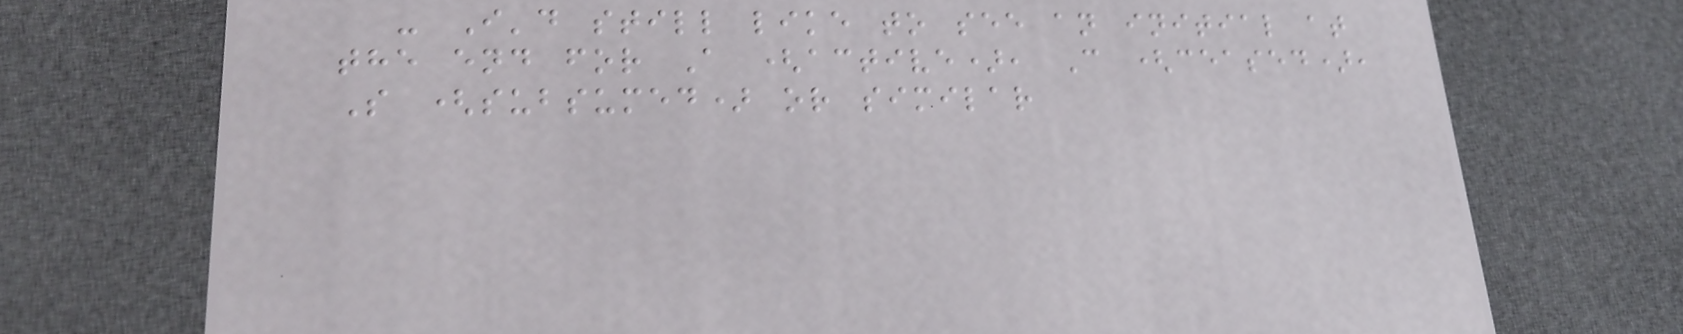- I'd still like to see an initial at
the end for A (active), C (ceased),
S (subsumed) or similar
